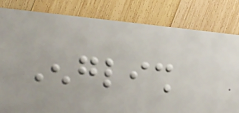English
